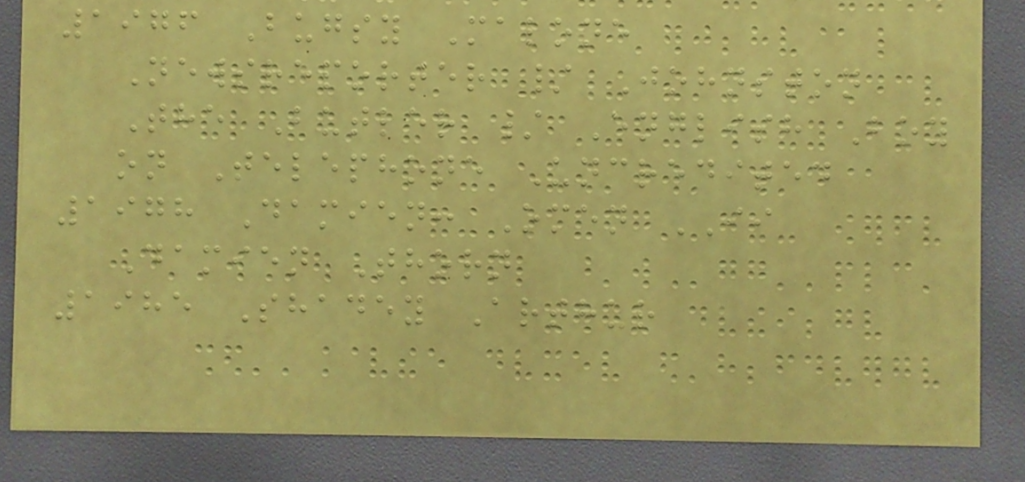1976 Bugsy Malone
Newsreporter / Johnston
The Butler / English Boy
on Telephone Uncredited
1978 Damien: Omen II
Damien Thorn
1985 Shadey Arthur
